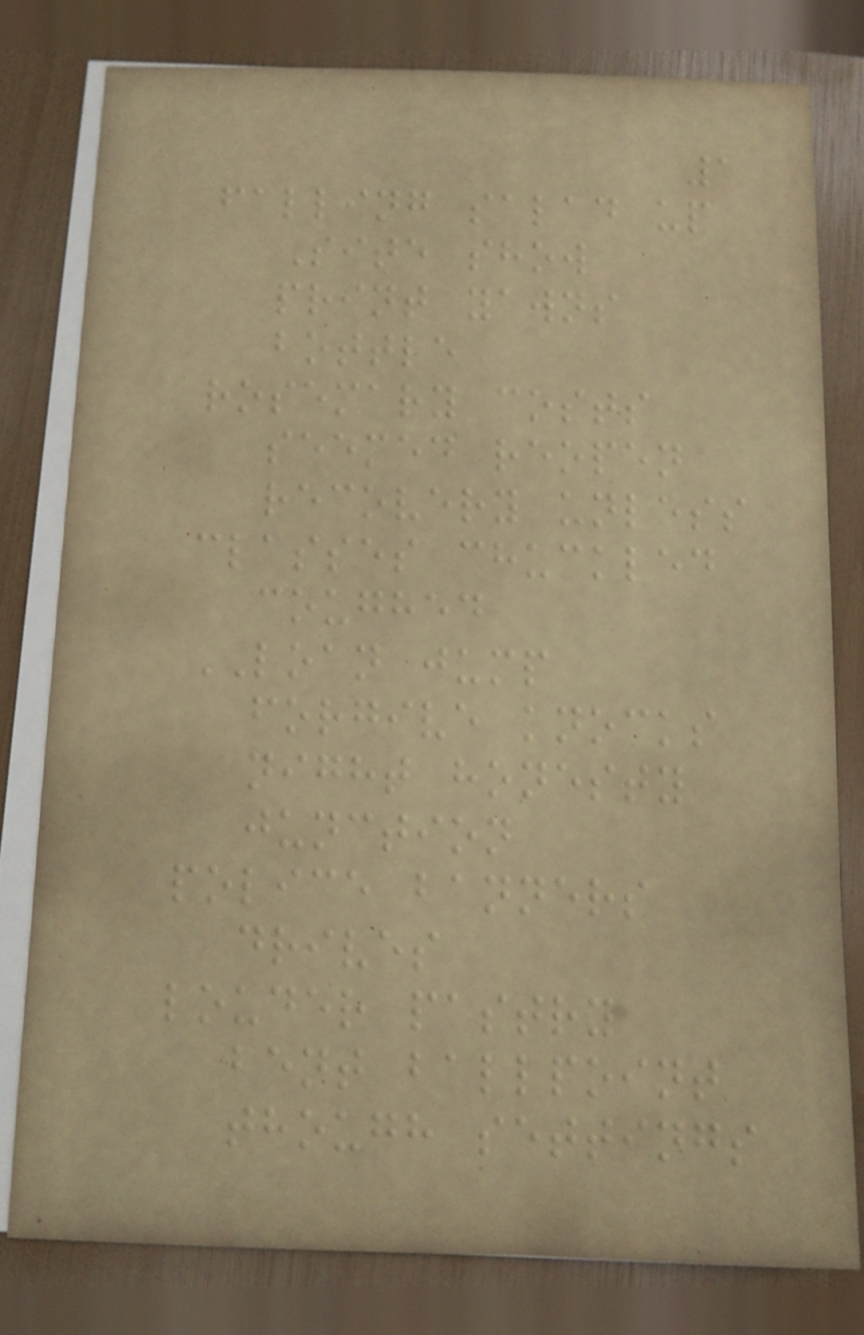1
falling salad up
Site show
print yawns
bottle
rosemary costs
seemed reopen
recovery unless
classes chuckled
coughed
LOAN jump
forgive knocks
night honesty
junction
police banners
drives
louder pastry
bent ballpoint
though settings
